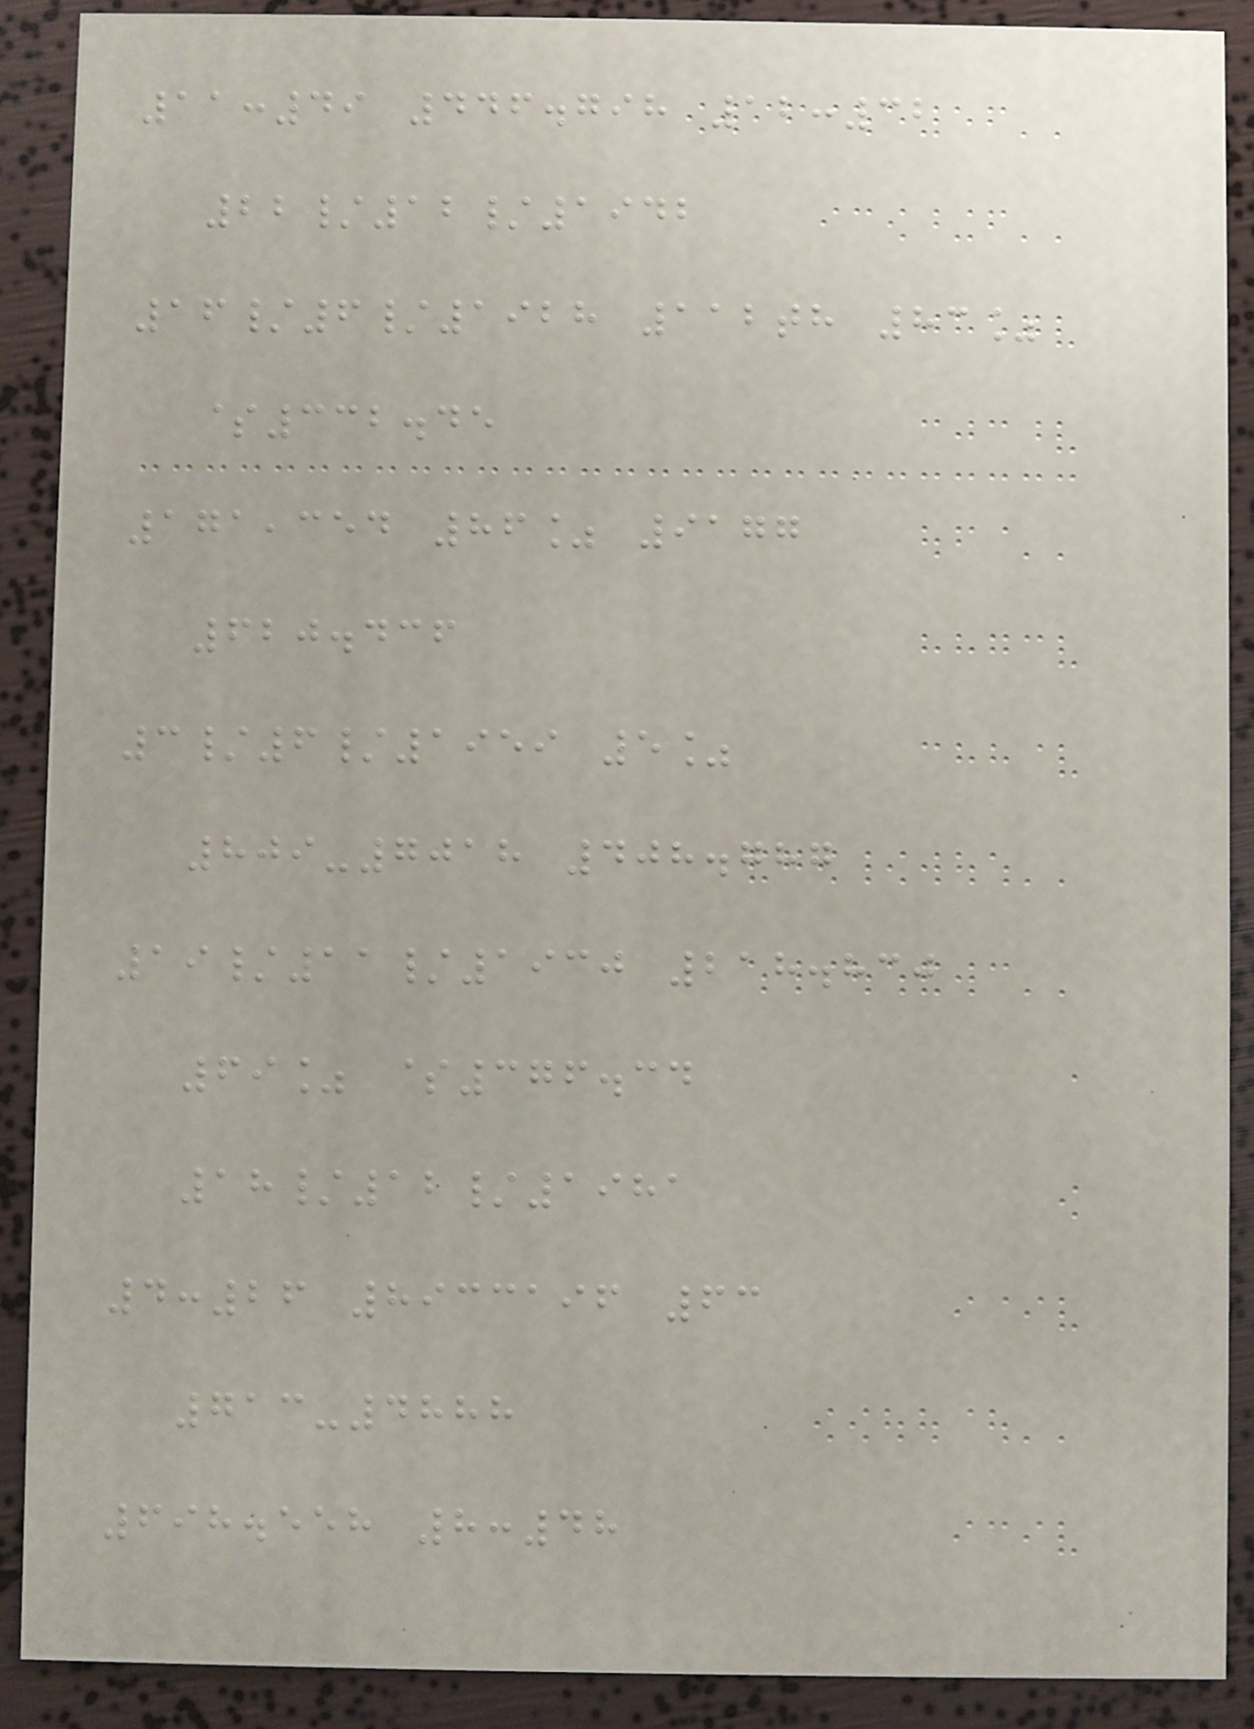11:49 446.798 12:32
22/12/1942
16/6/1928 112th 83%
$332.45
171,354 86% 9177
620.436
3/6/1959 5%
809-7018 408.787
19/11/1930 218.830
69% $376.34
18/12/1981
4:26 8933196 63
713-4888
698.558 8:48
